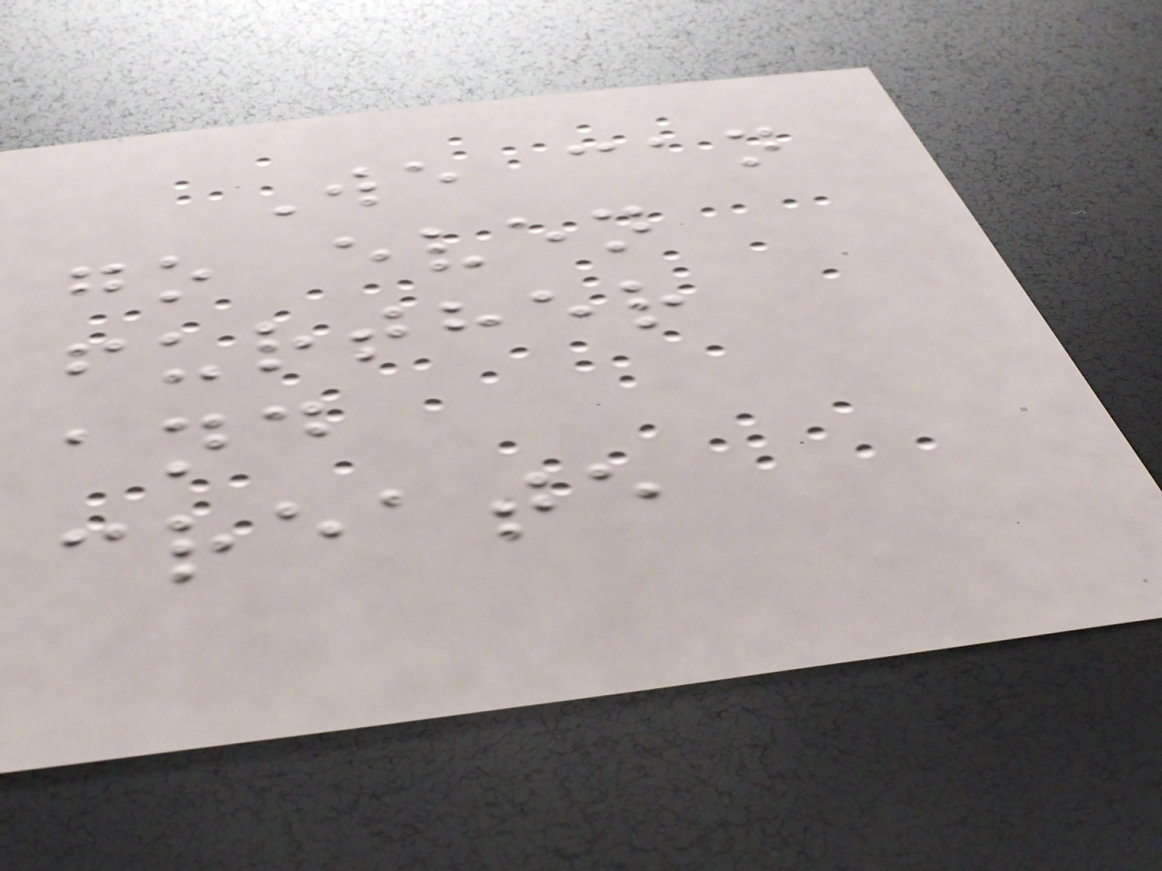We can
go even
further
and
create
